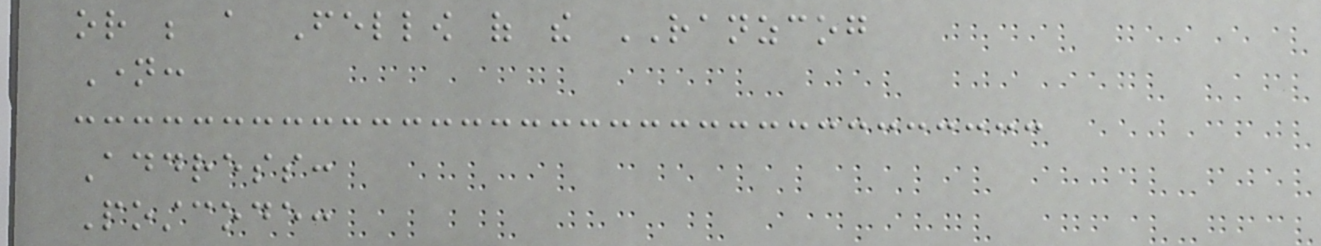or be a Fellow of the RANZCOG
Name:
Address:
Postcode:
